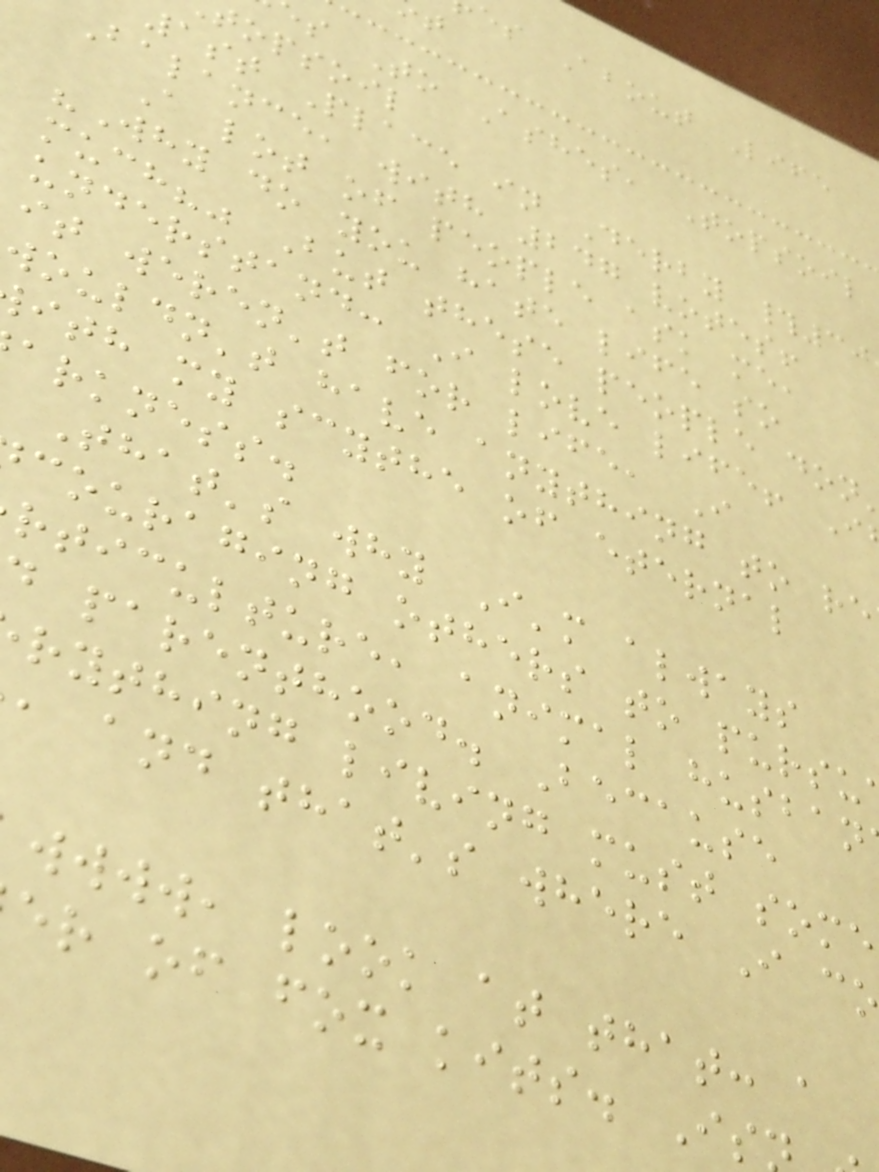es About Life
s To Ashes, Topsoil
topsoil
1st Place in Derby #30
Balance, with 247 votes!
A lot of people ask me,
"Why do you hate life so
much?" But these people don
understand: I love life! I
it weren't for life, I
wouldn't have anything to re
ith my scythe of eternal
arkness.
That's why I'm always
couraging others to pursu
rticulture, animal husban
parenthood. Because
rything living must some
, and that's where I c
wwww, look at that: a
er of fox kits. Is
